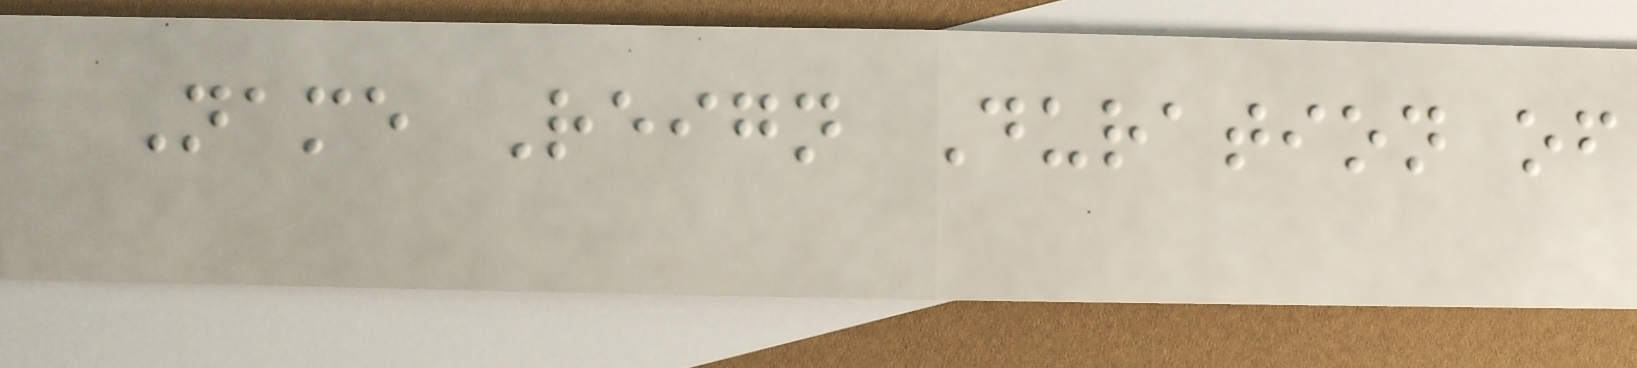Name Reign Duration of
